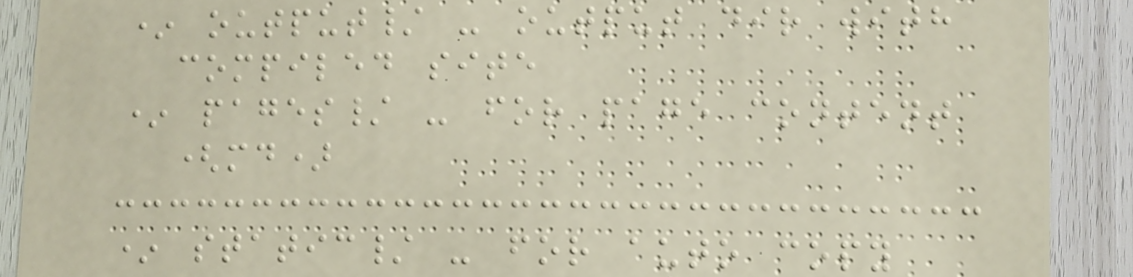* output/ - output dir with
compiled site
* pages/ - for page content
(md)
* static/ - for auto copy
